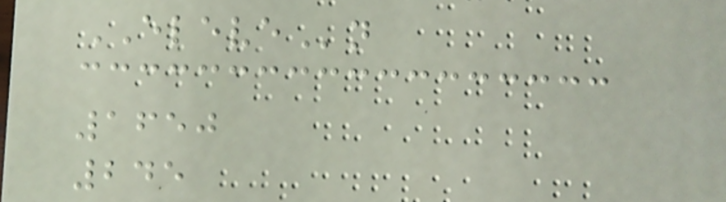ELEVEn
1650
245
